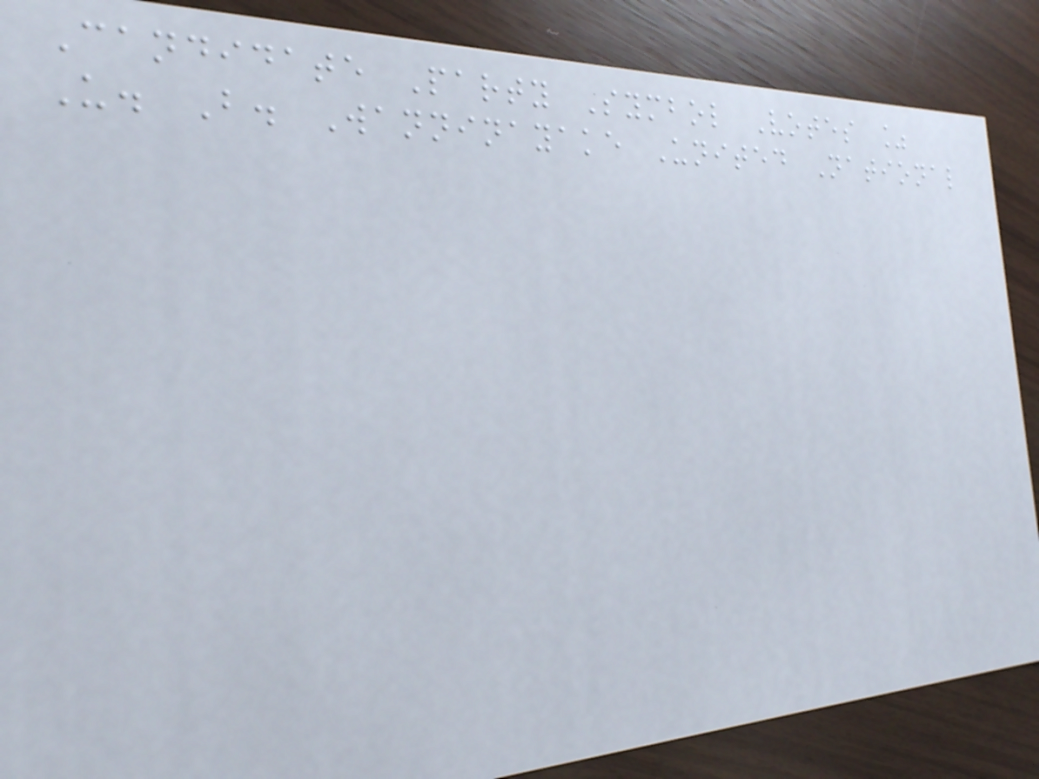Candidate Party Symbol Votes %
U. B. Wanninayake United National
